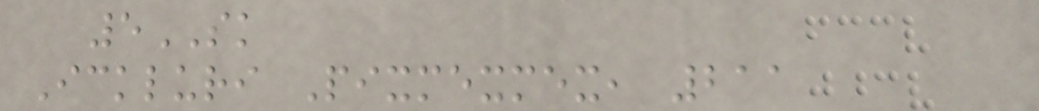5SK
Ickluri Pixmexmex, 211
